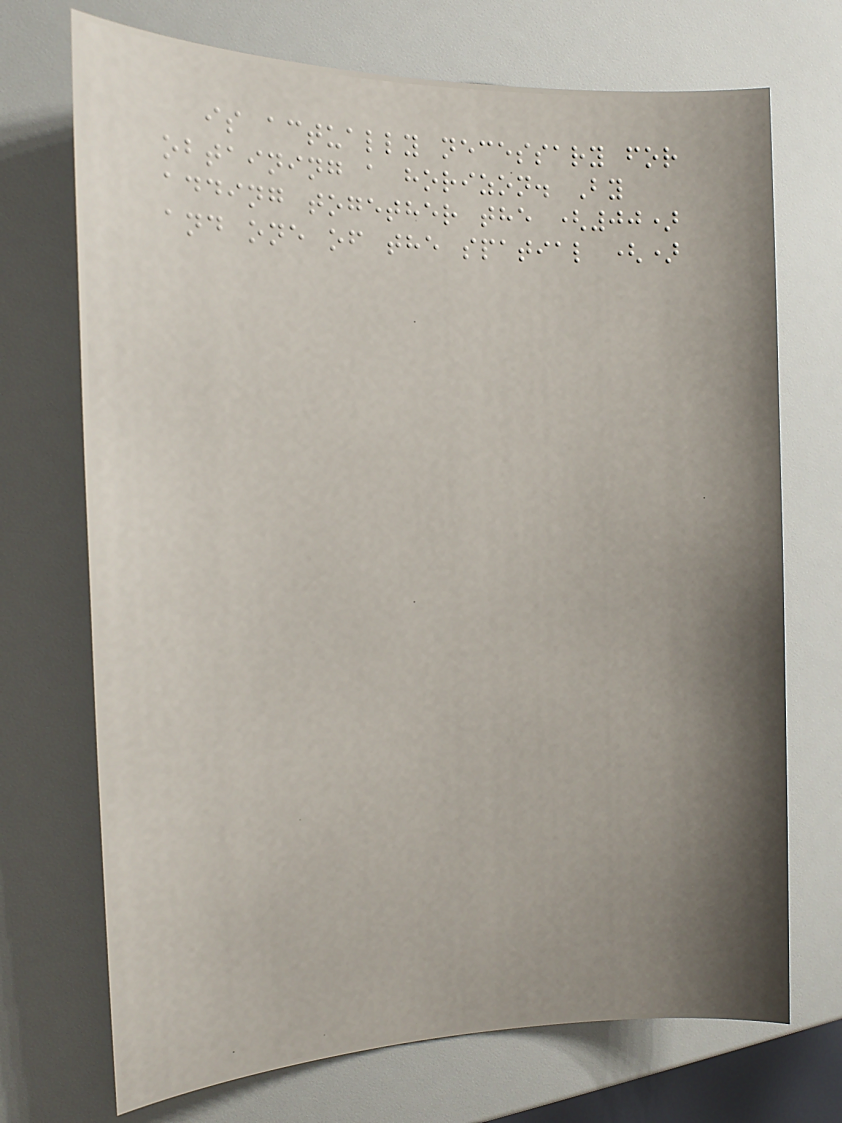is actually necessary for
obtaining a horizon. By
adding together the (00)
and one of the spatial ()
